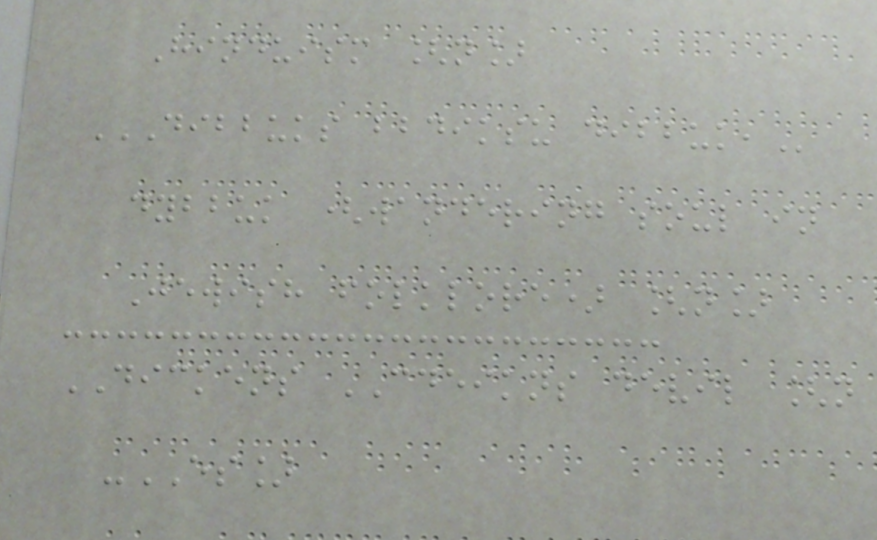Hinduism [n]
DIBBUKS BBDIKSU DIBBUK,
dybbuk (wandering soul in
Jewish folklore) [n]
DICKENS CDEIKNS devil [n
-ES]
